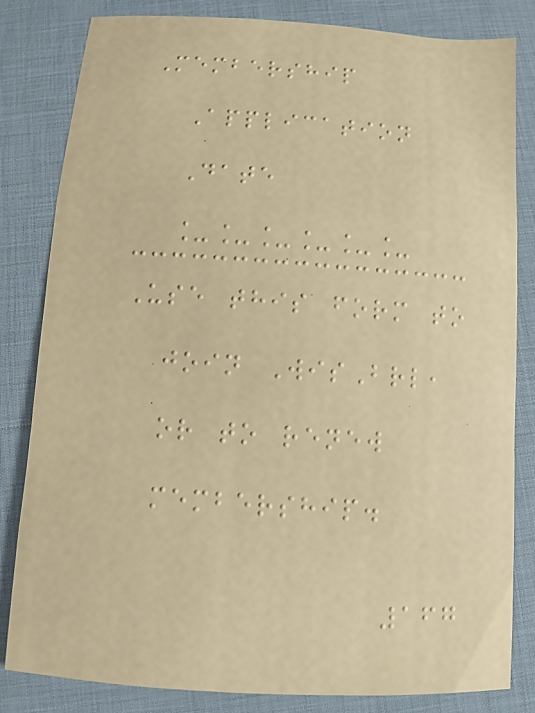Membership
Application
Date
______
Use this form to
join WisBrl,
or to renew
membership.
167
